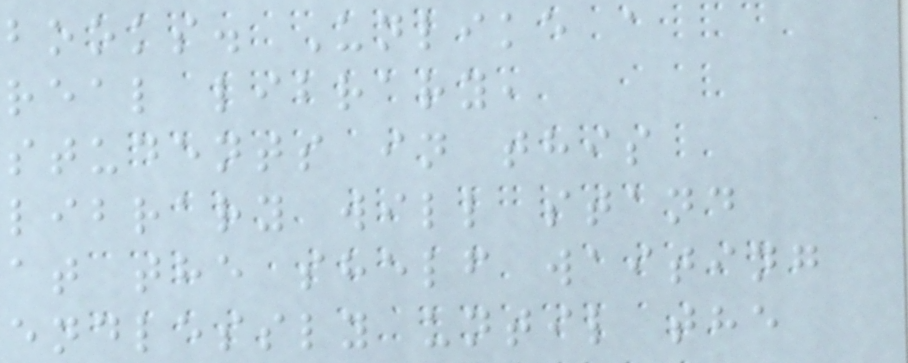books. Unlike a
real library,
students in this
library will stand
at the shelf waiting
endlessly until the
